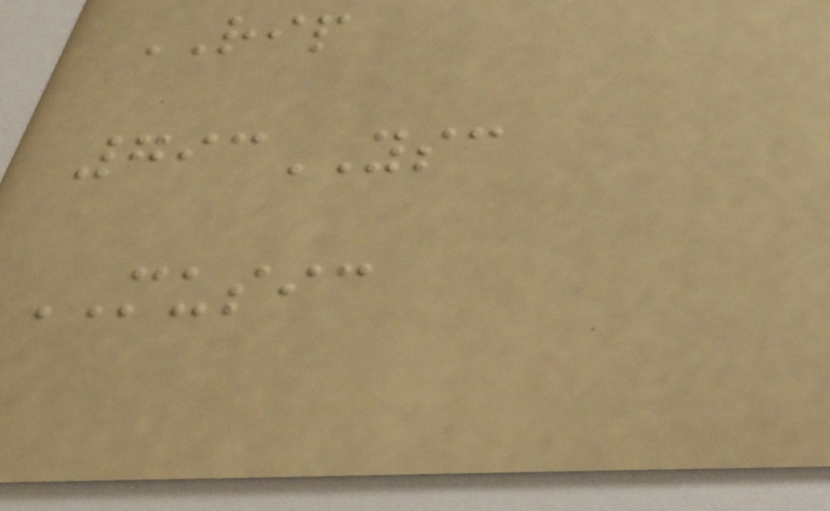RIP
793YSC
MUSIC
